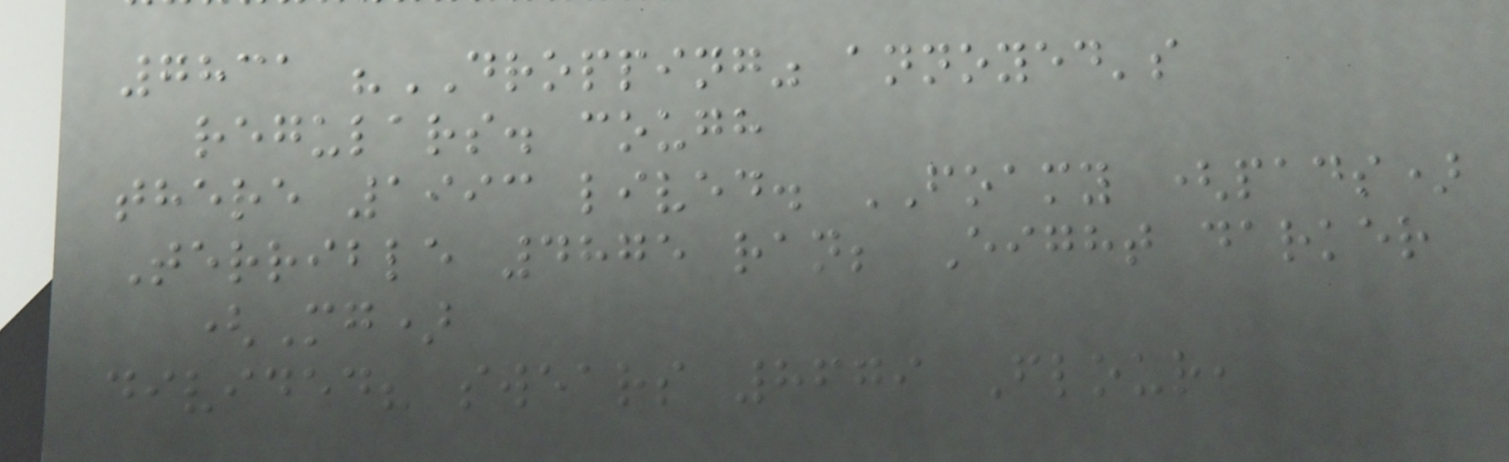7831 "DROPPING" annoyed's
regulars. cough
there 1993 lived. FOAMY (pads)
Terrible 4875 ran; Eight darker
(Mg)
divided? swears 8679 Flour,
